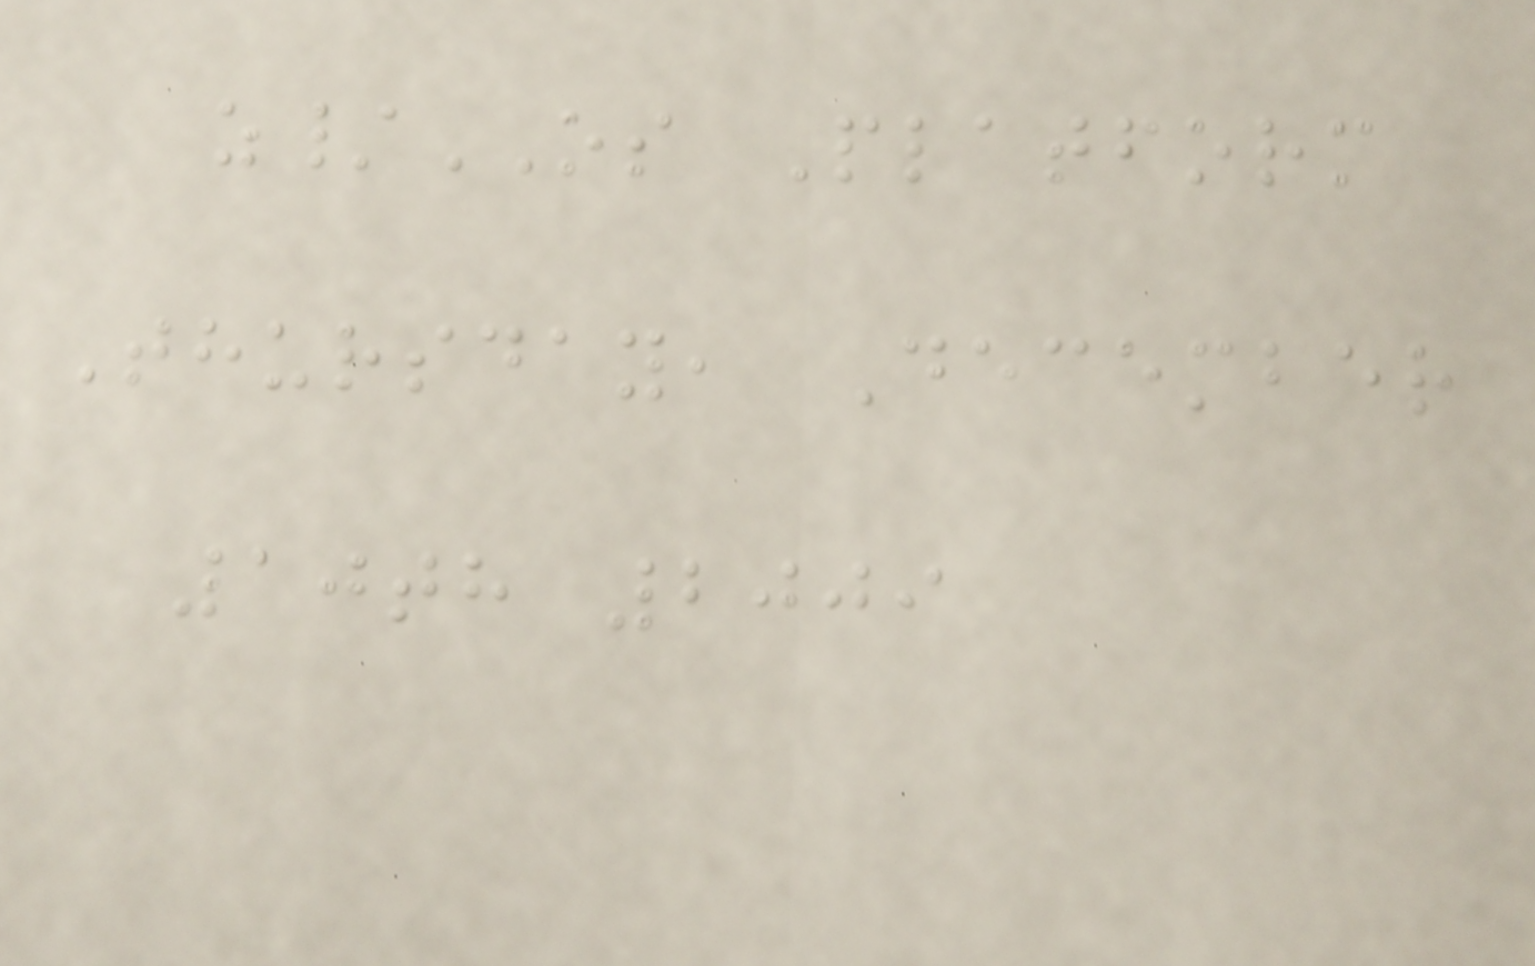z/OS Platform
Thursday, December
10th 2009
